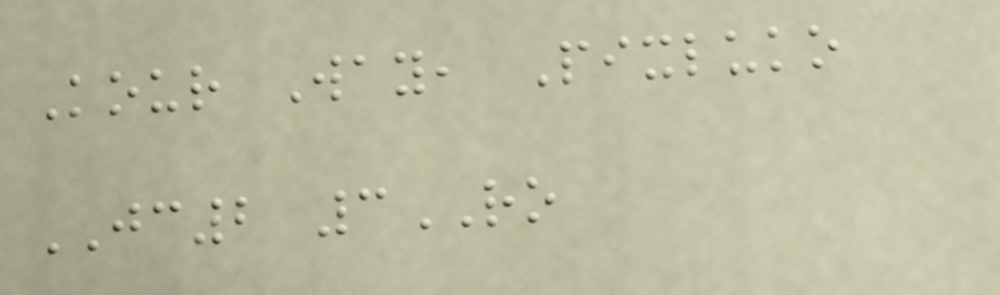Kour Way, Pixluko
JC2 3RO
